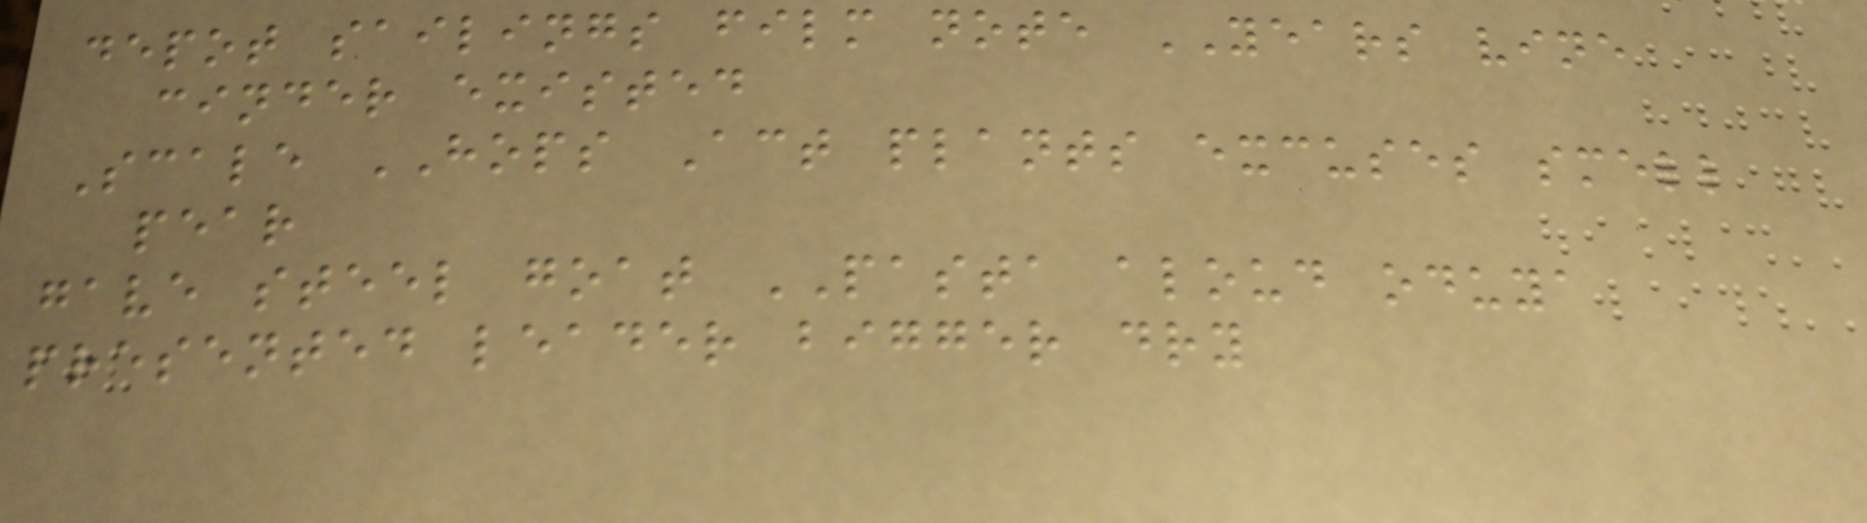depot sailings film note YEARS vine
cinder existed
Scale HOPS Act plants excuses smell
pear
gave steel goat PASTA aloud oduya
presented leader bigger dry
